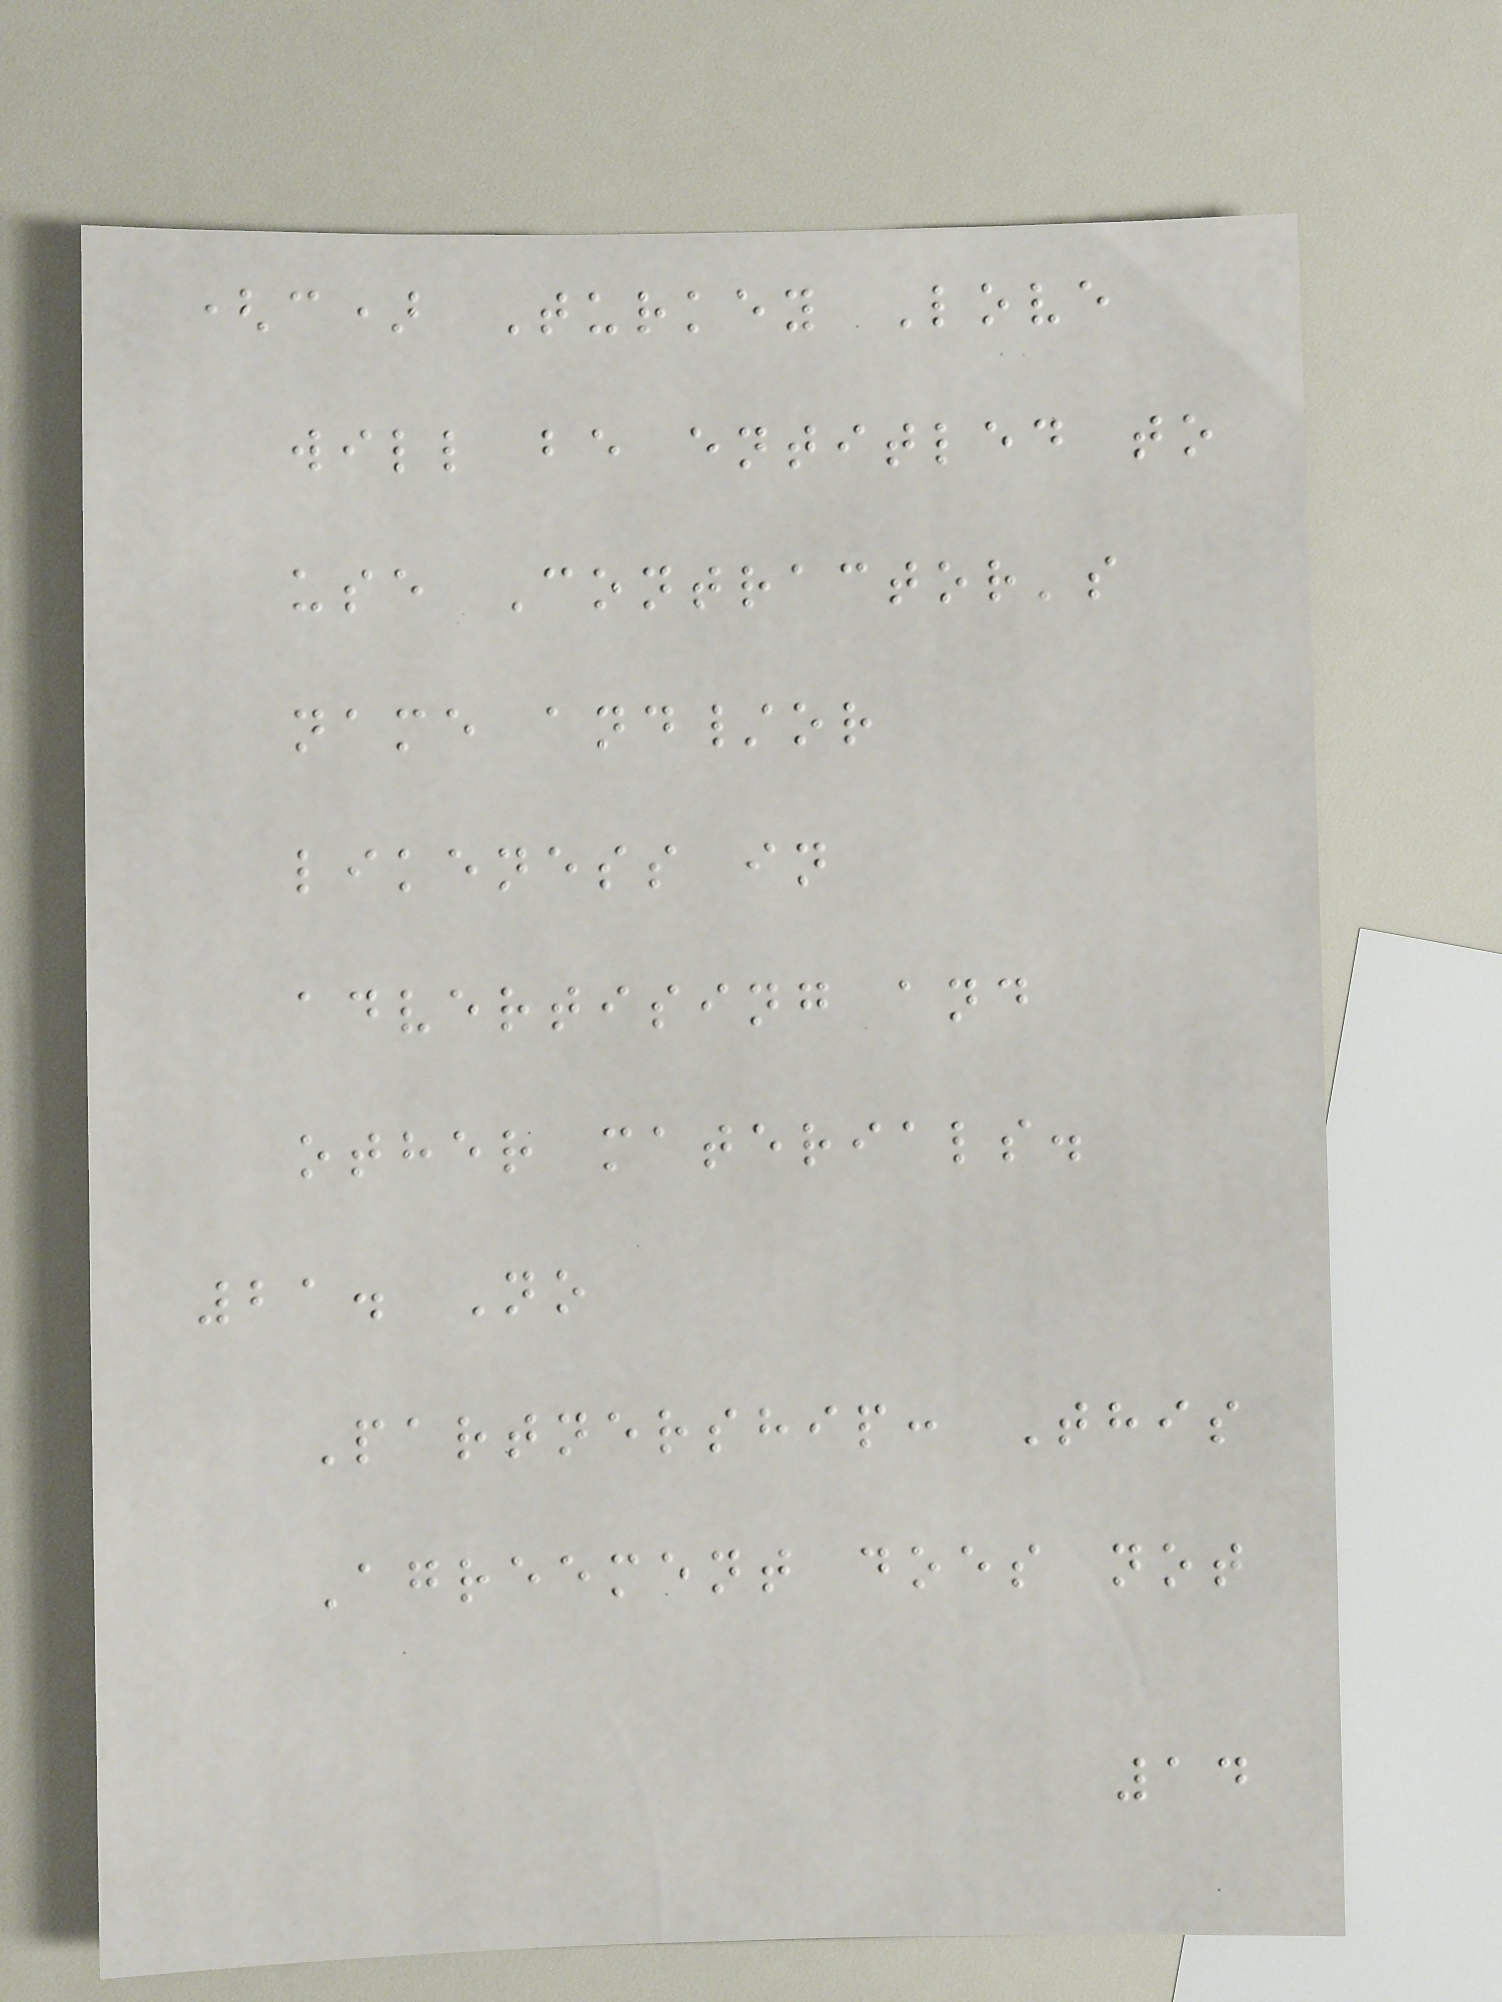(c) Turkey Love
will be entitled to
use Contractor's
name and/or
likeness in
advertising and
other materials.
21. No
Partnership: This
Agreement does not
14
